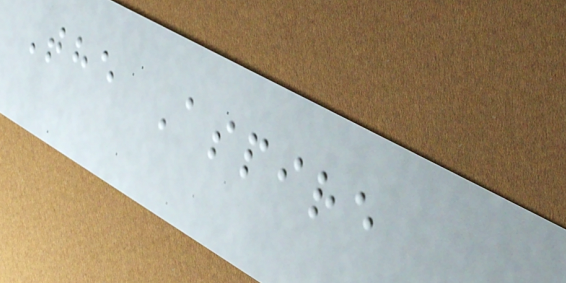The Aspire
